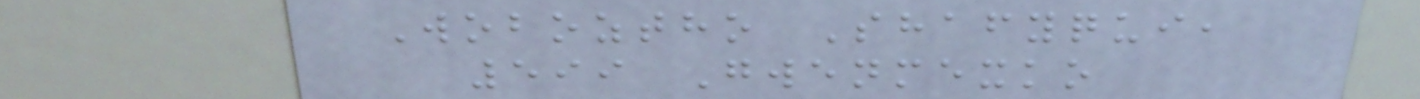Woboztho Shafyqui,
599 Gwenmexko
